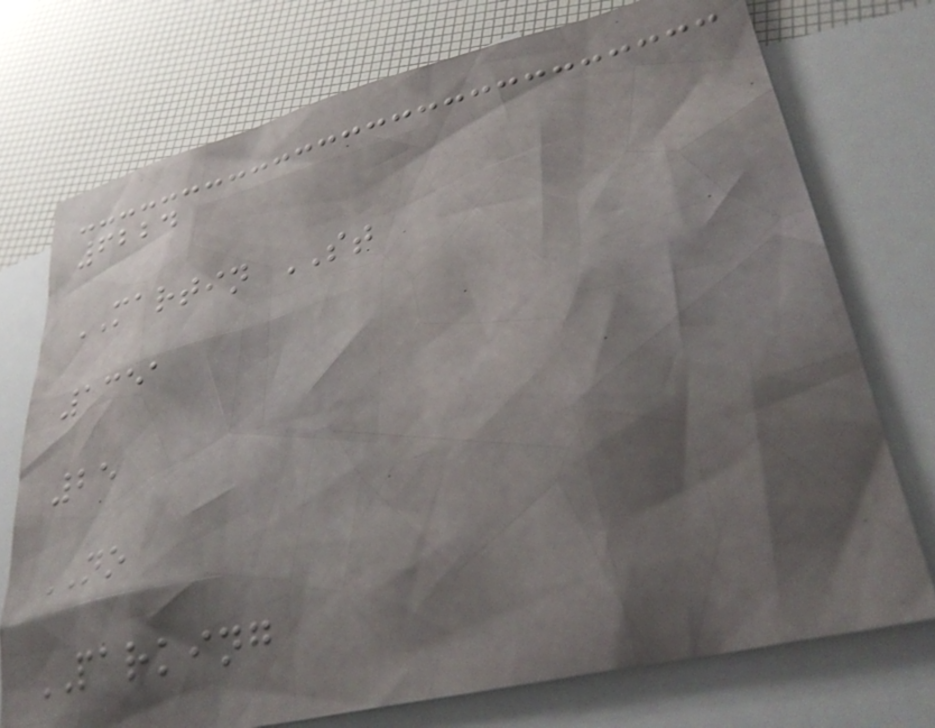6224
MARTIN ST
1351
25
NO
PARKING
